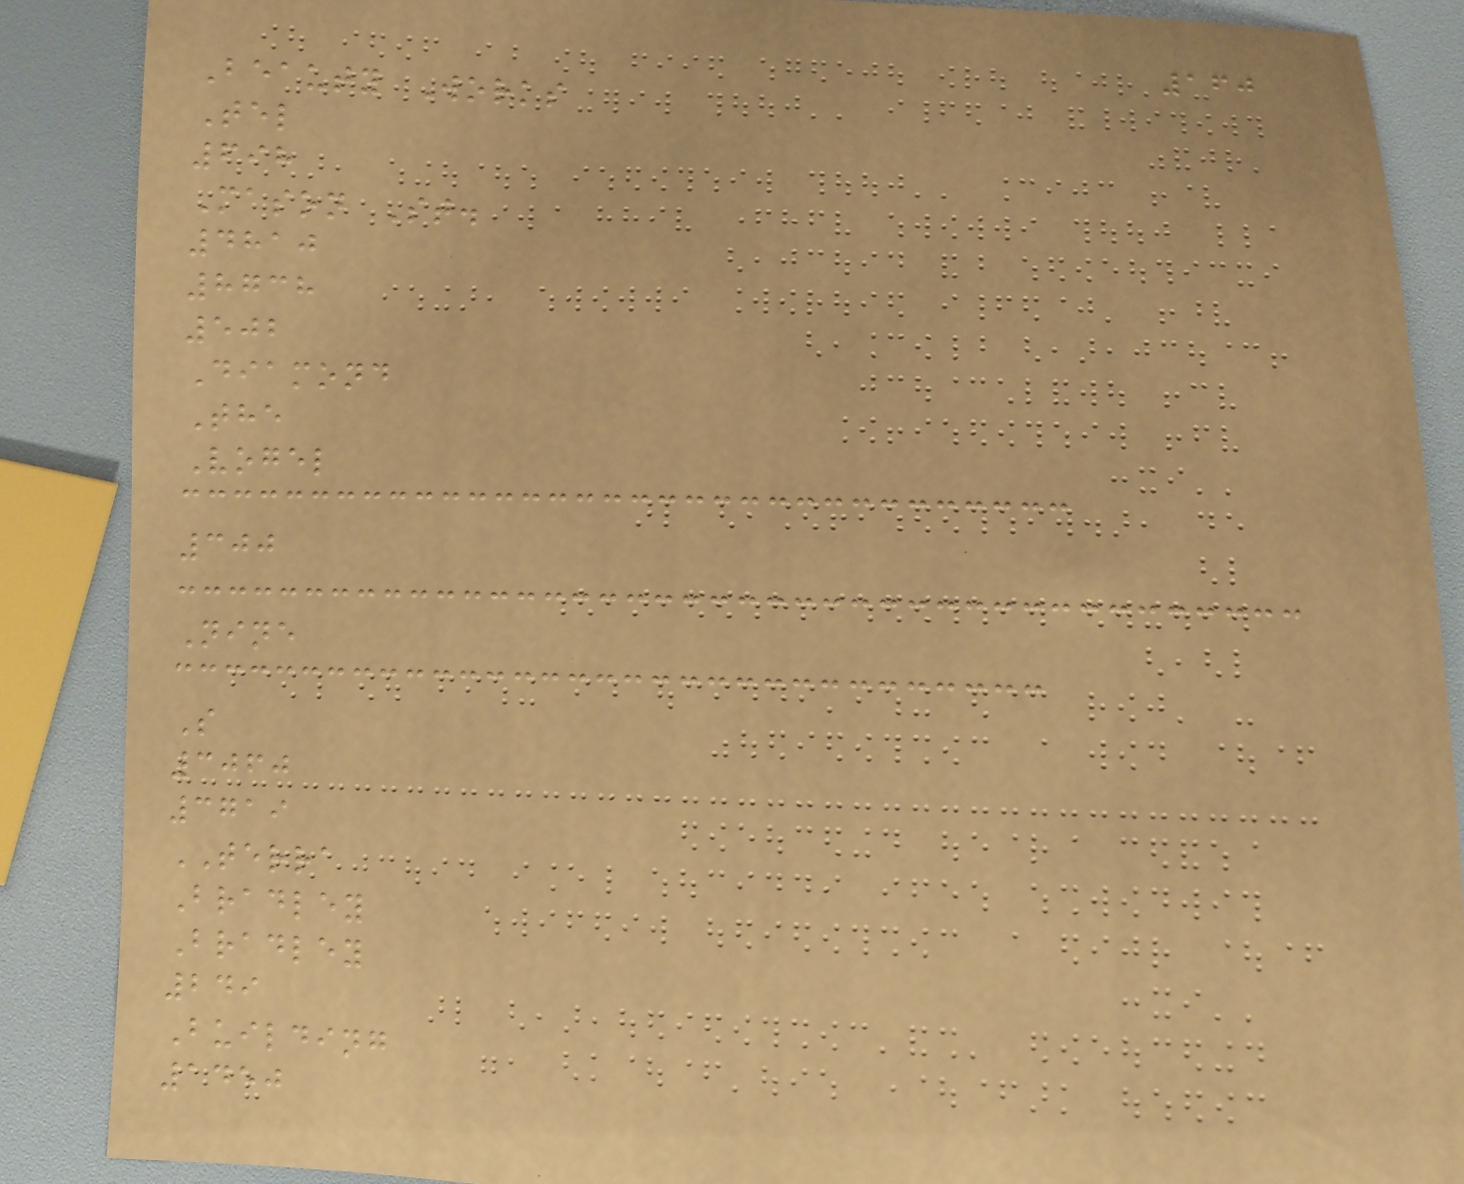160
Beauty Works
Tel
698
Mason St.
4810
8738
502
Diamond
The
Vogel
300
Nine
S
3060
3719
TERRA
Bradley
Bradley
249
Building
1450
